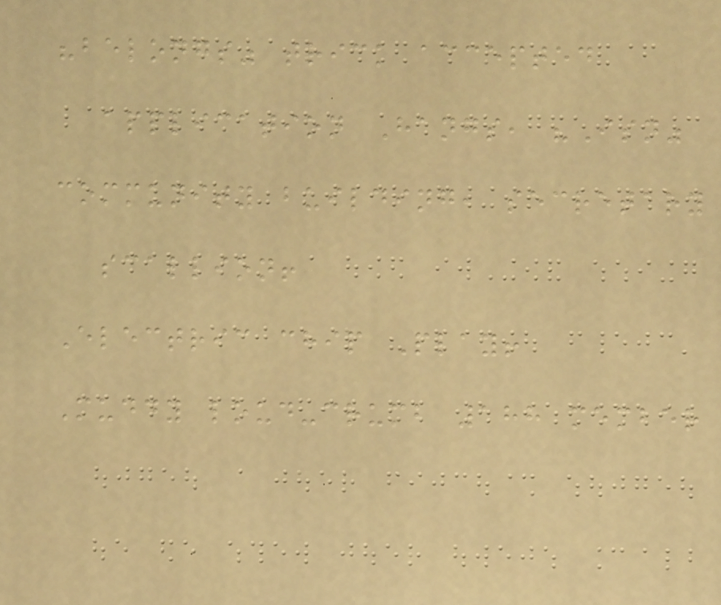"belongs" trick accepted
application Hangs, "Isn"
community building, secretary
scallion!
Electric chip Play!
Muddy loud-crumb 188 member
